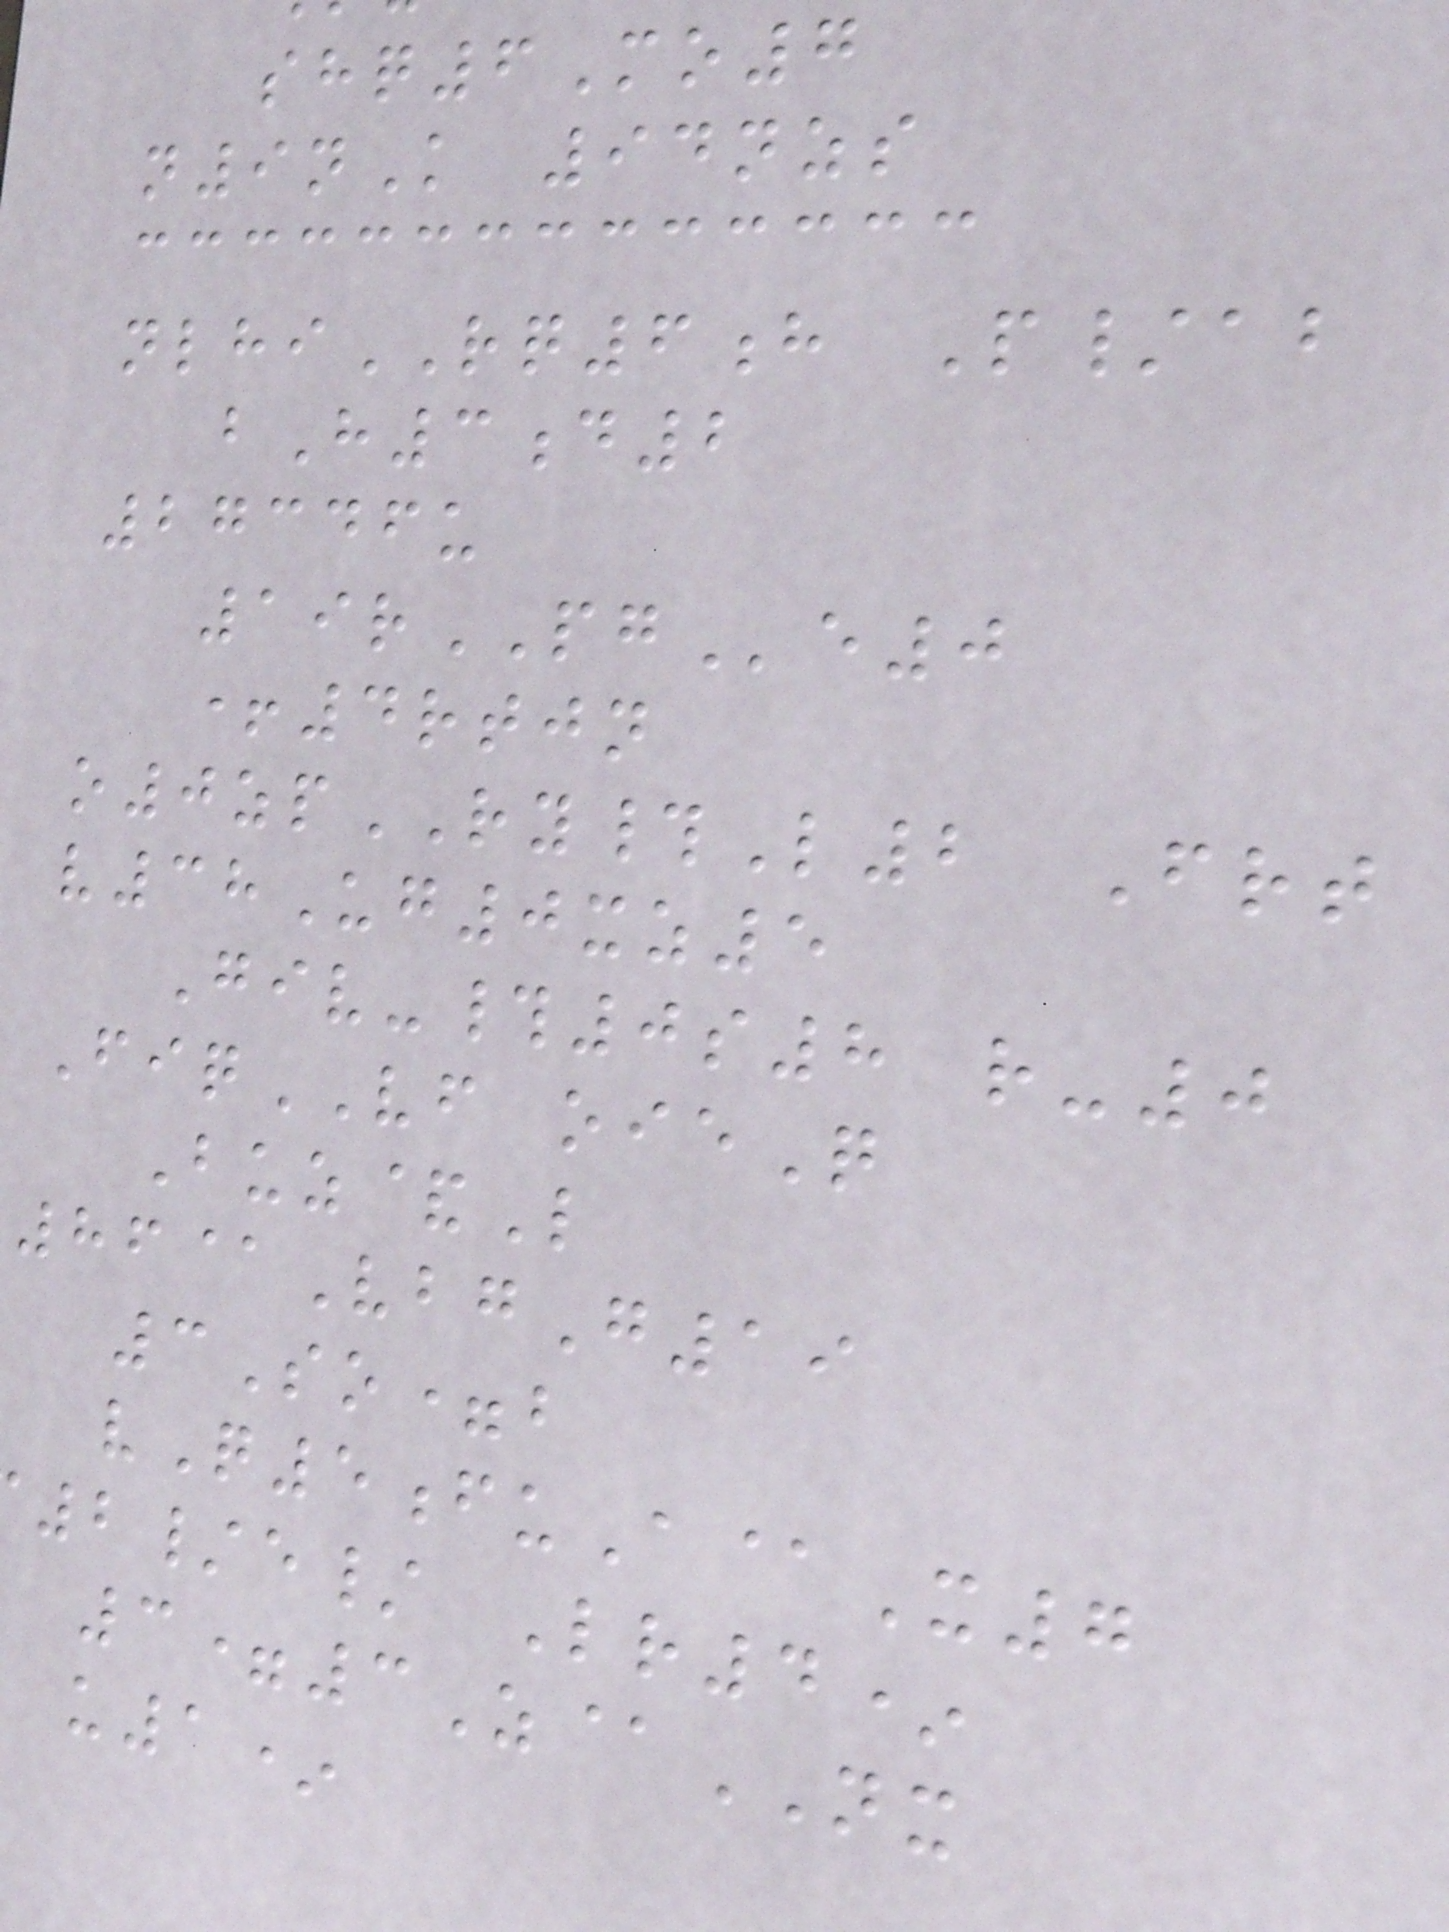shq6Mo7
n9nK 94nzs
nlhiRQ6h P/ab
bH3d2
27346u
19rPGe0
+4rtjn
o0zpRY#L2 Frt
v38Ug0xz5
Giv-#0s8 r-0
FiqVF oieQ
Buz&L
86@VbgG19
3So=b
vQ5fuA@X7
2/e/ Lr4*
3=3Z@NX
u1*
